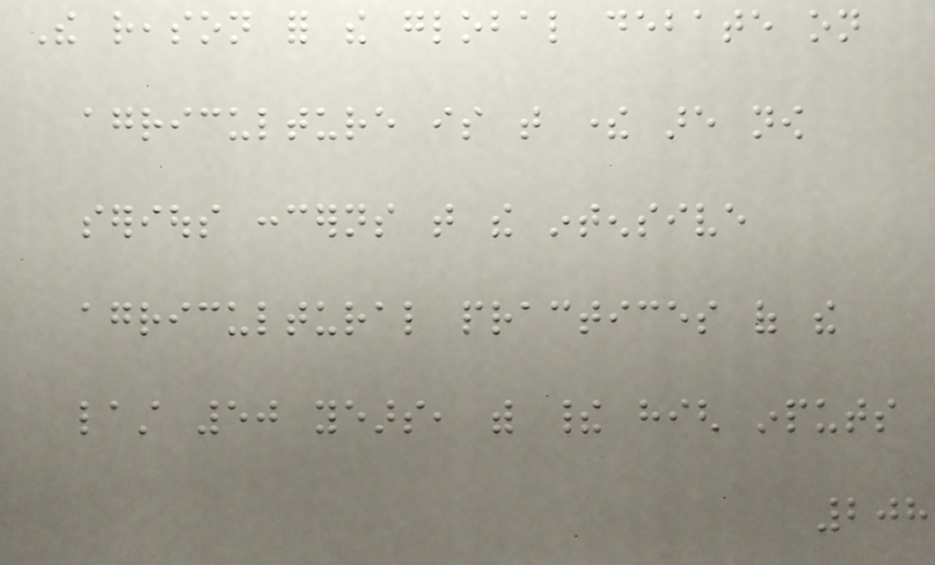The reason for the global debate on
agriculture is that there are now
serious concerns that the intensive
agricultural practices of the
last 50 years, with their high inputs
208
